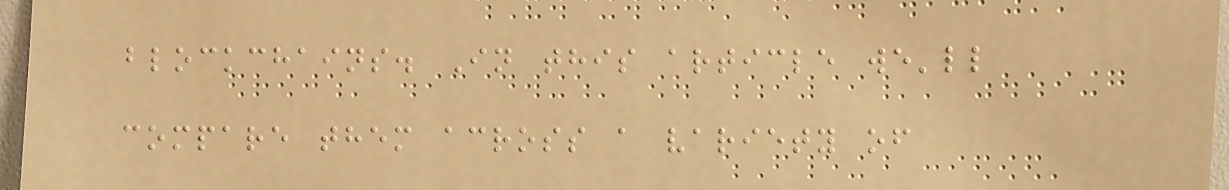blockchains. In this article we'll
compare them across a variety of
